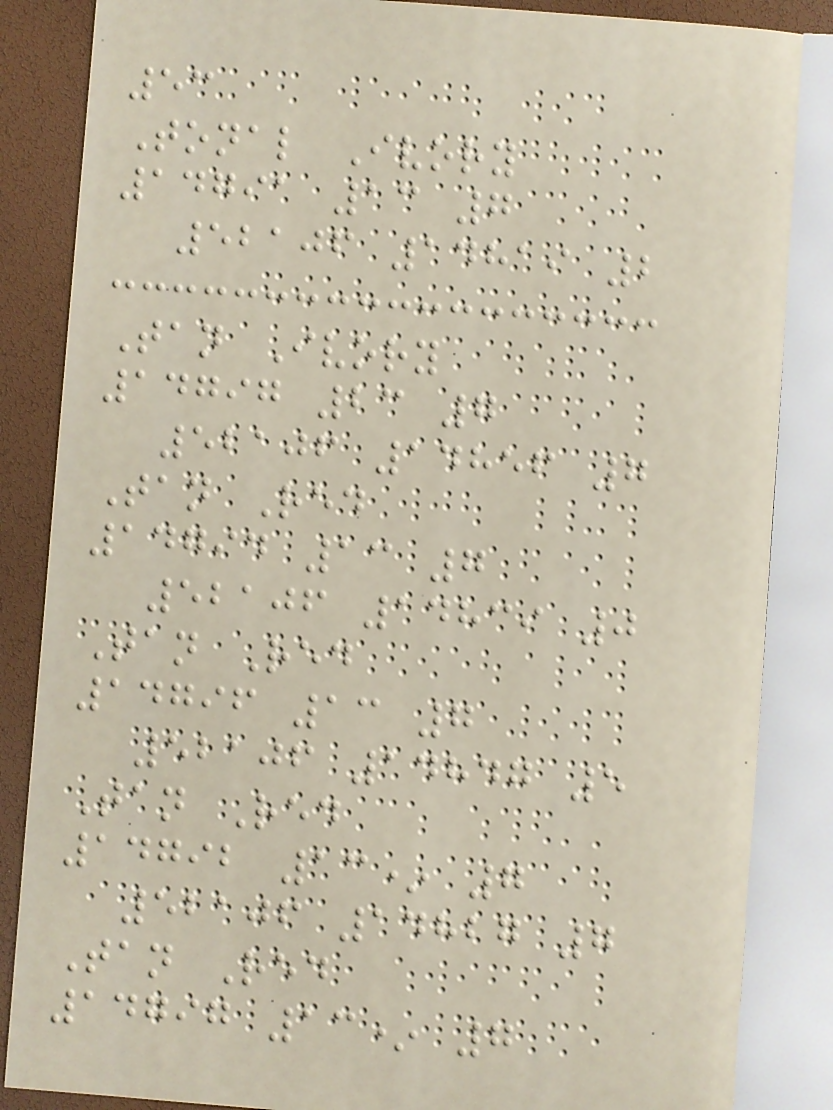53
Tonal Ivory
14791 13 7
52106 14819 2
Tan Ivory
14797 23 7
52106 14856 7
Tan Red
14794 13 7
52106 14839 0
Tan Red
14796 13 7
52106 14847 5
Tan Red
14792 13* 7
52106 14827 7
Tan Red
14797 13* 7
